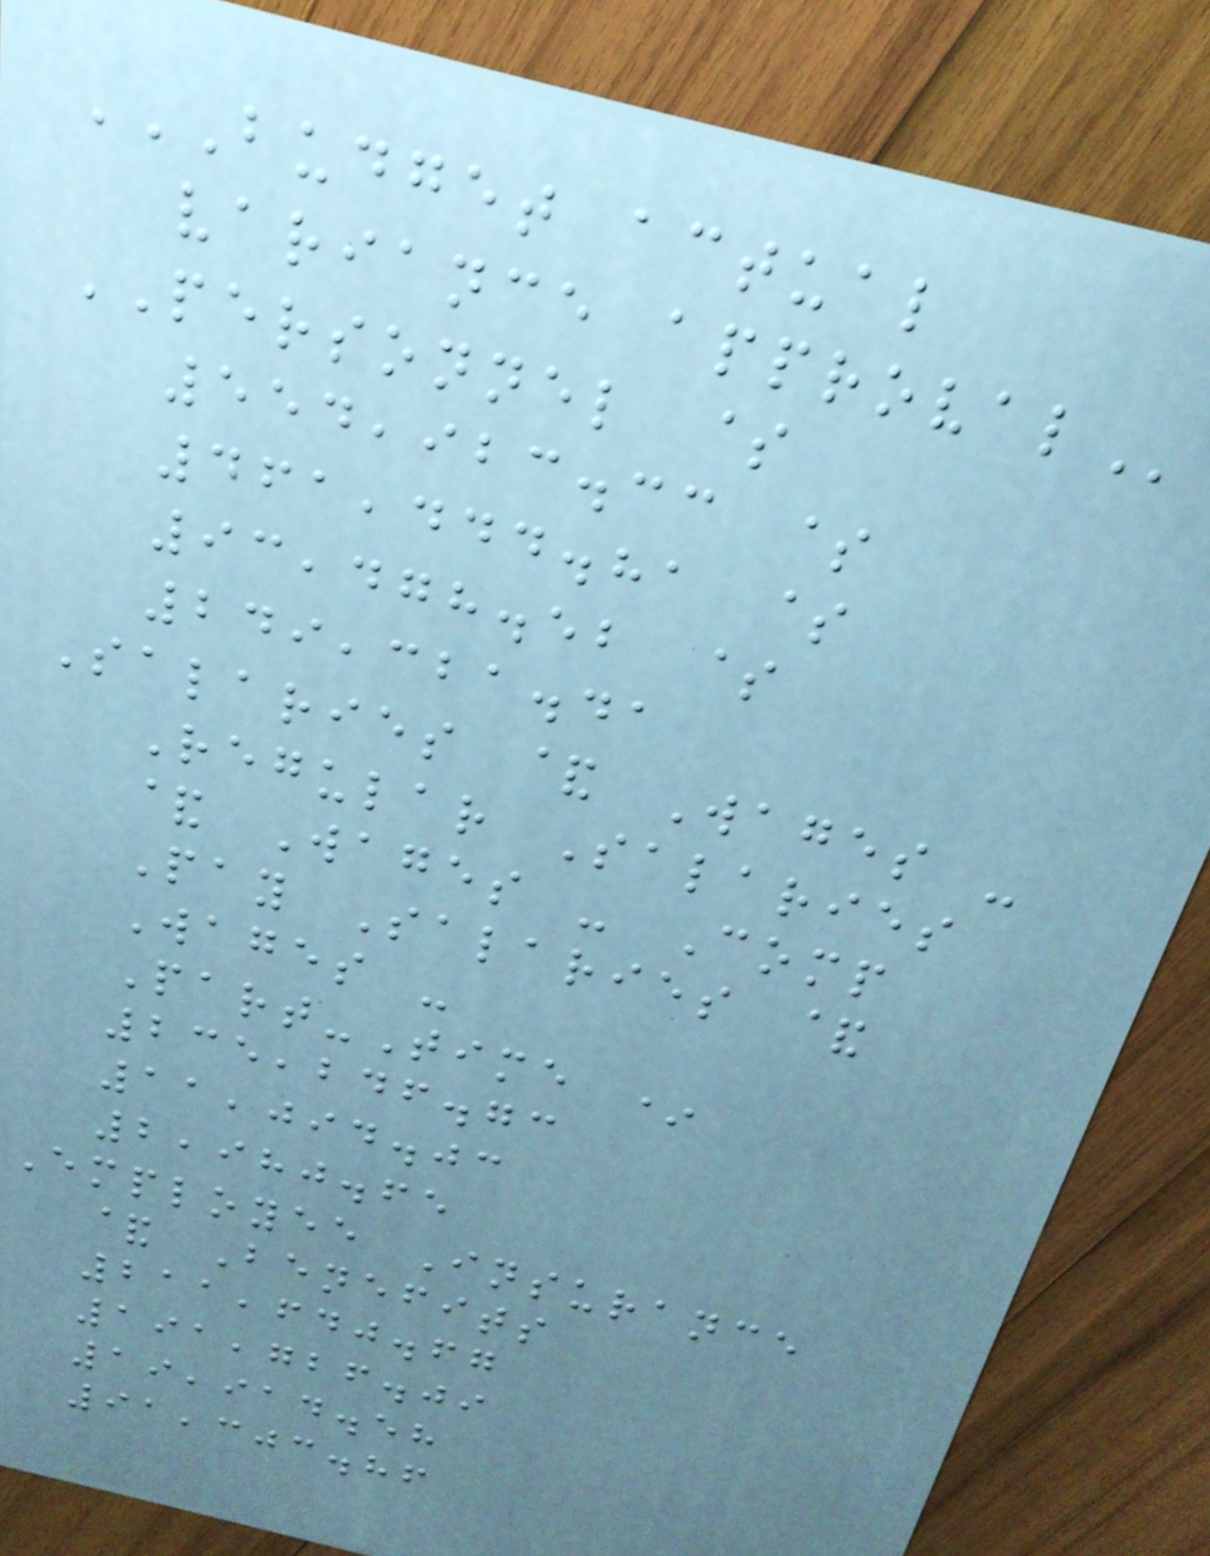BUDGET ACTUAL
VARIANCE APPROVAL
PERSONNEL $
554,923.33 $
461,444.81 $
93,478.52 $
249,321.41
Salaries & Wages -
Regular Salaries
& Wages - Comp
Pay Salaries &
Wages -
Part-Time *
235,246.73
11,094.03
2,980.65
Employee Insurance
& Benefits
211,640.67
191,726.09
19,914.58
91,303.86
